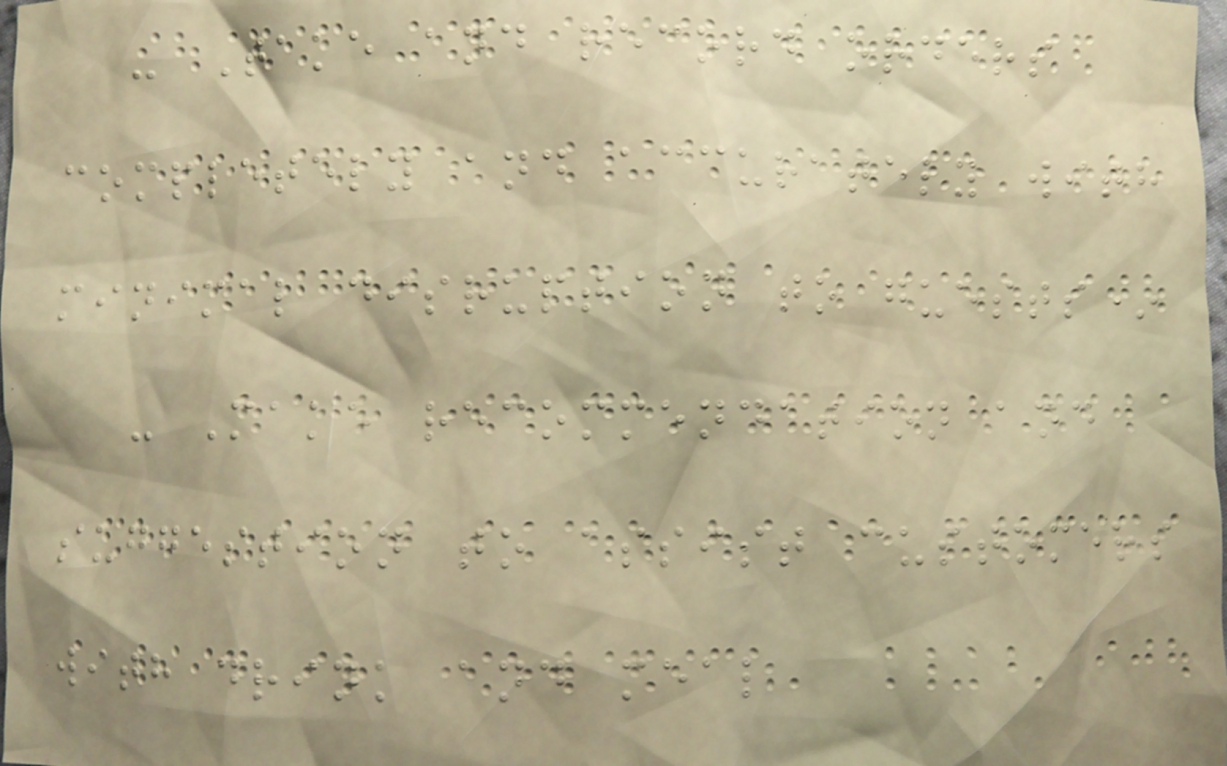- Take and record orders
completely and accurately with
minimal disruption to guests*
- Make recommendation and
suggestion to assist customers
with drink and meal
